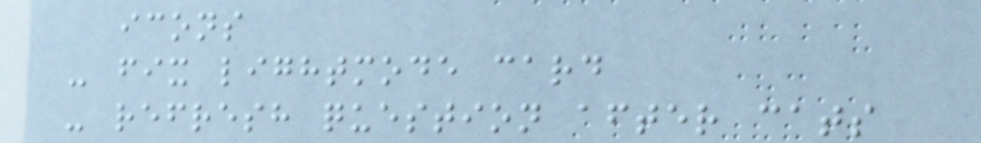icons
- fix lightmode card
- refresh question after cats
